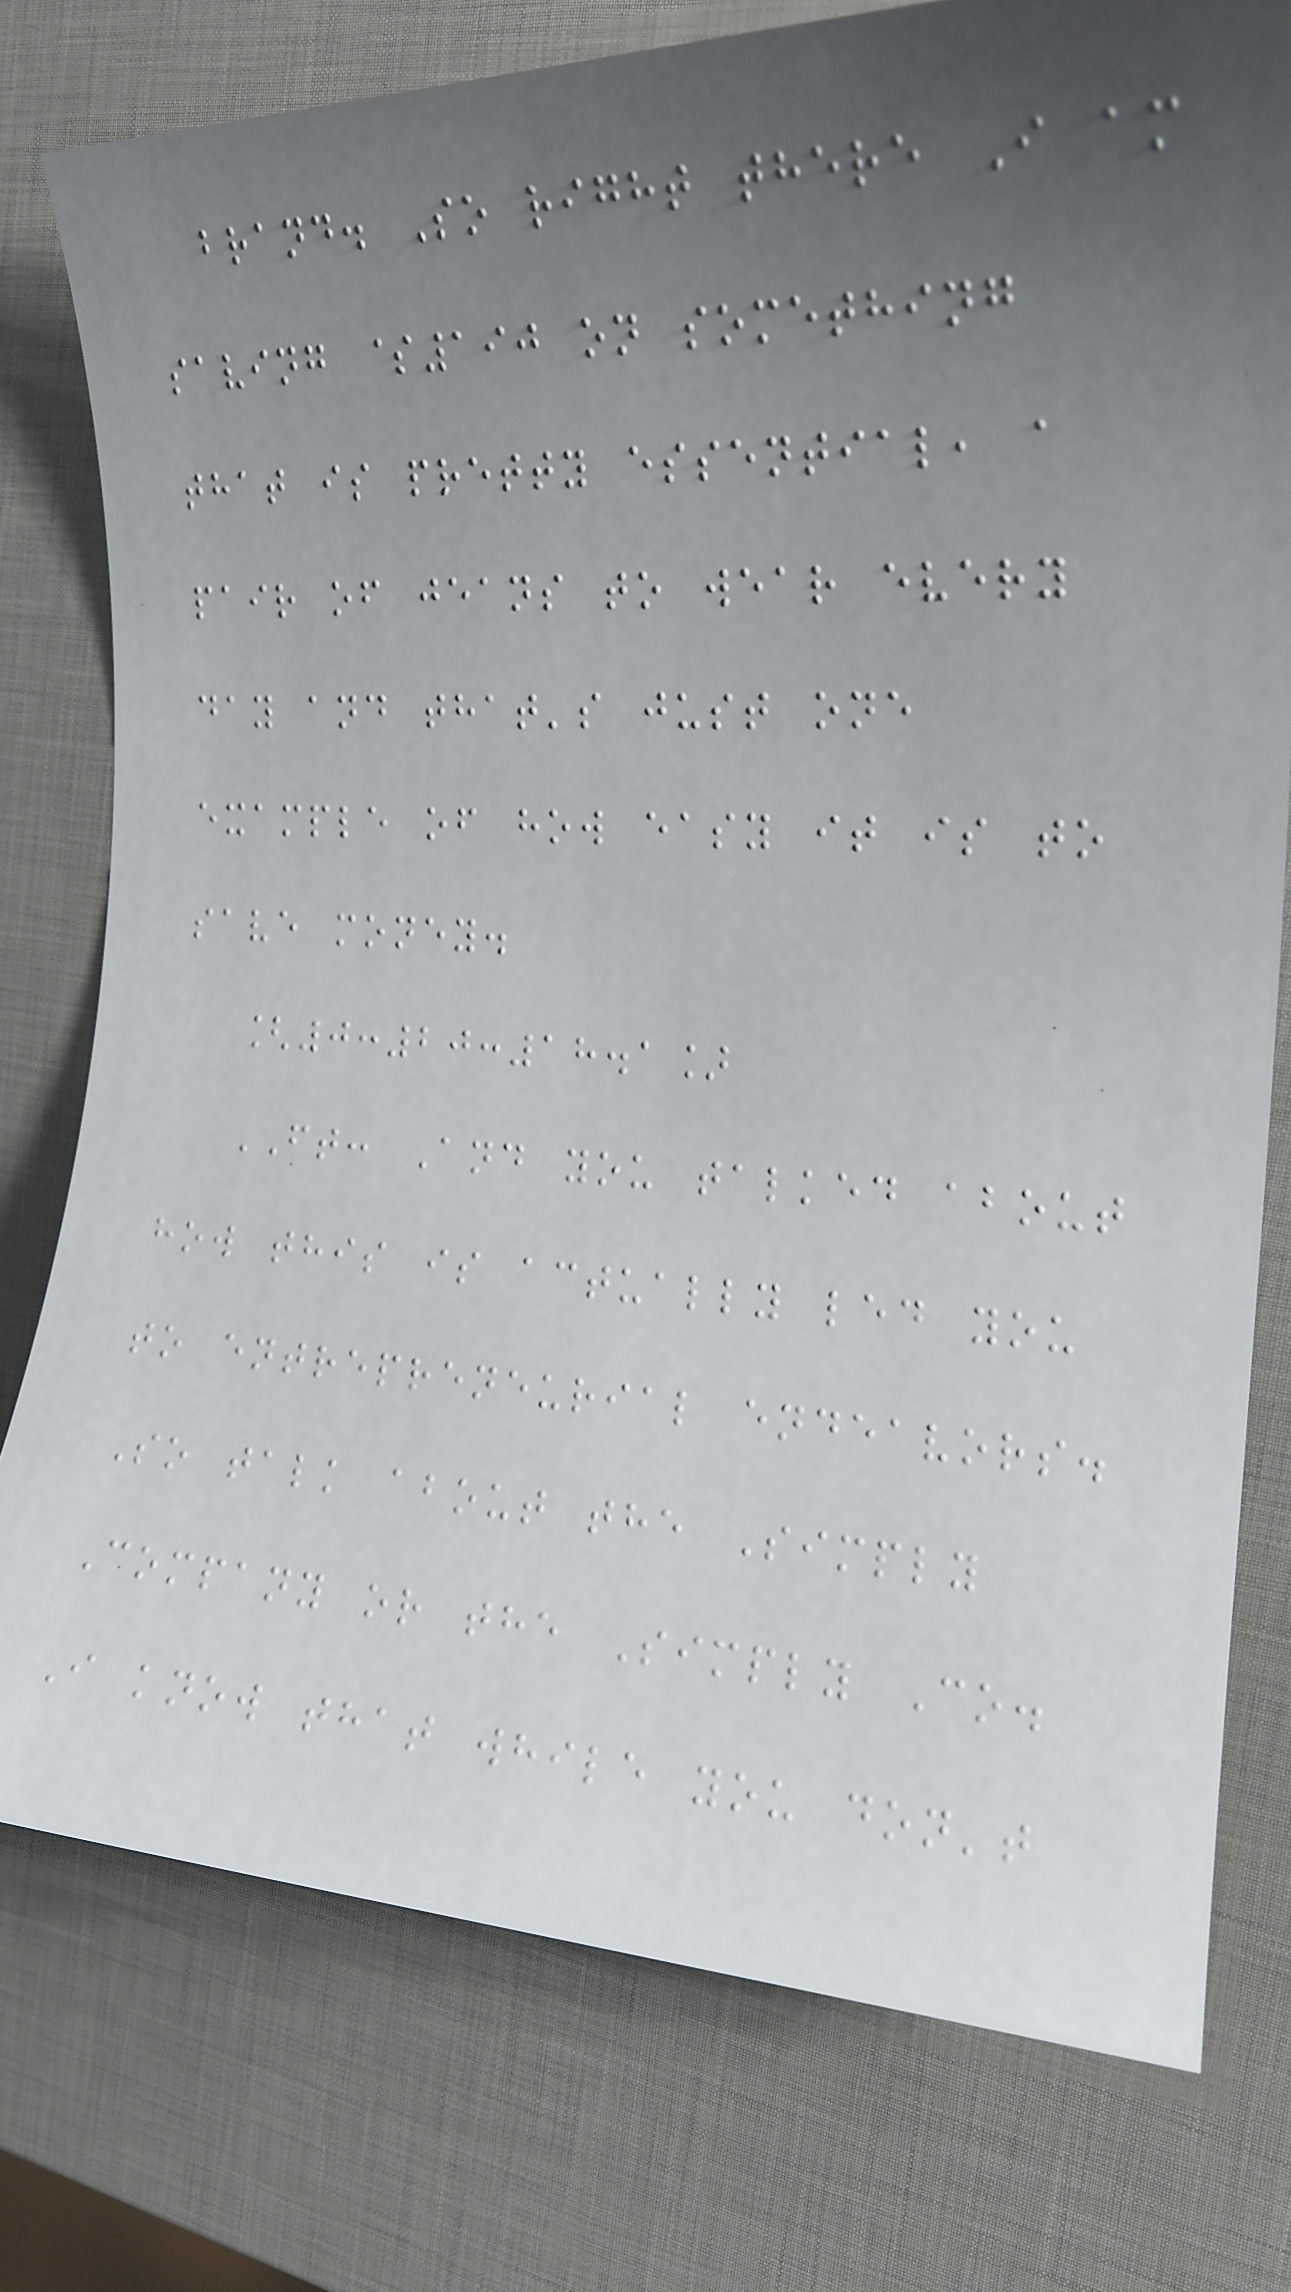brand. So right there I am
saving $190 on something
that is pretty essential, a
pair of jeans to wear every
day and that's just one
example of how easy it is to
save money.
[0:20:18.1]
FT: And you talked about
how this is actually led you
to entrepreneurial endeavors.
So talk about the Simply
Company or the Simply Co.
I know that while you don't
